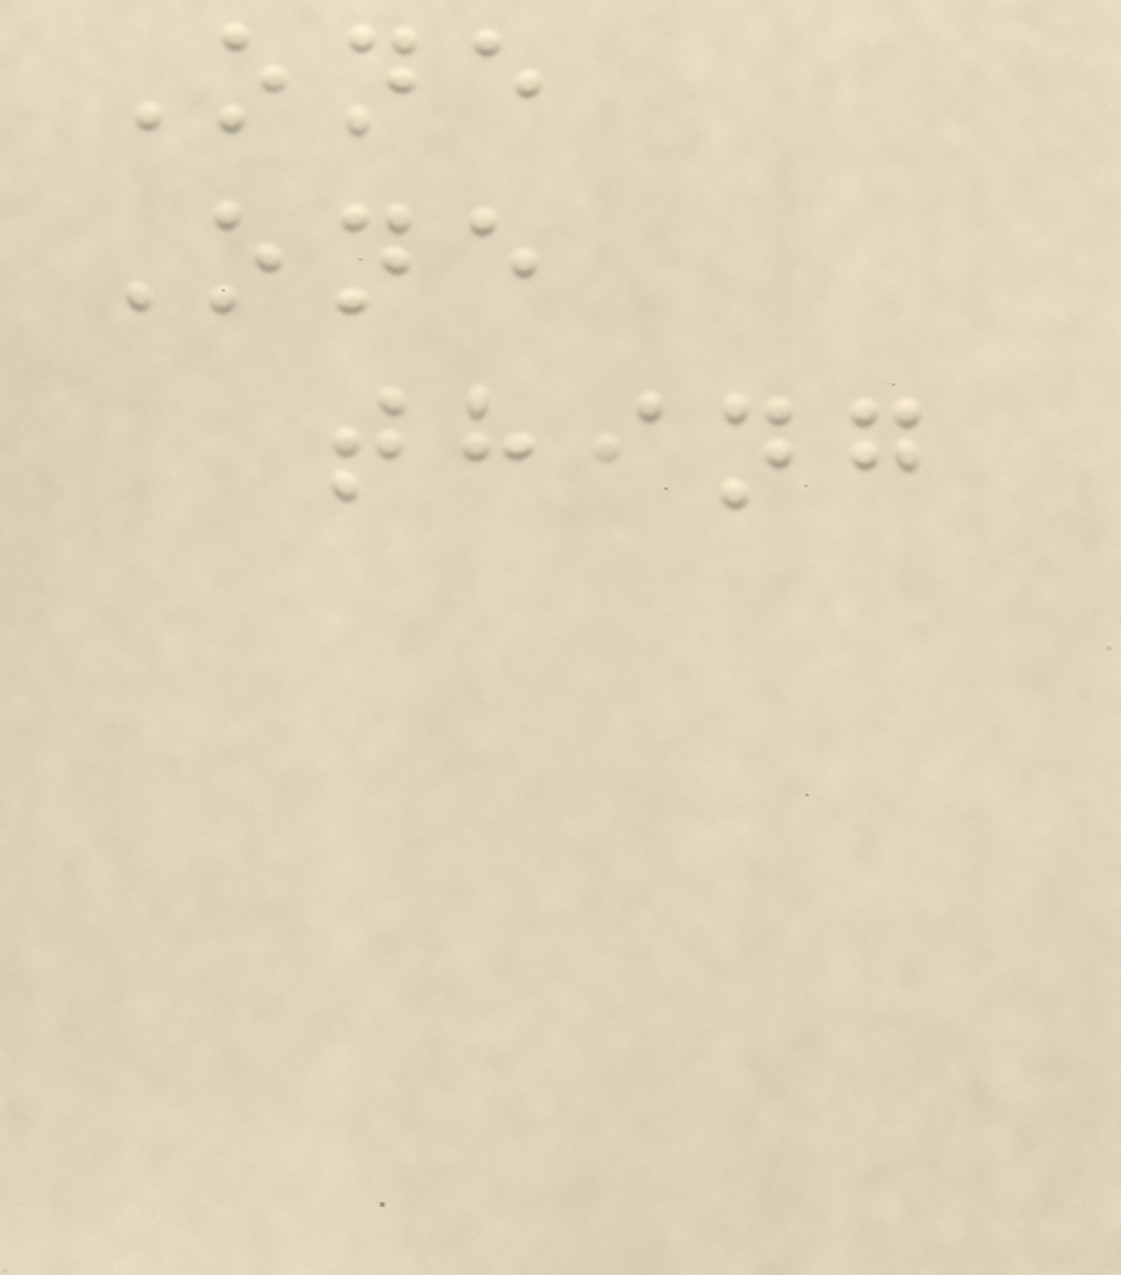One
One
thing
